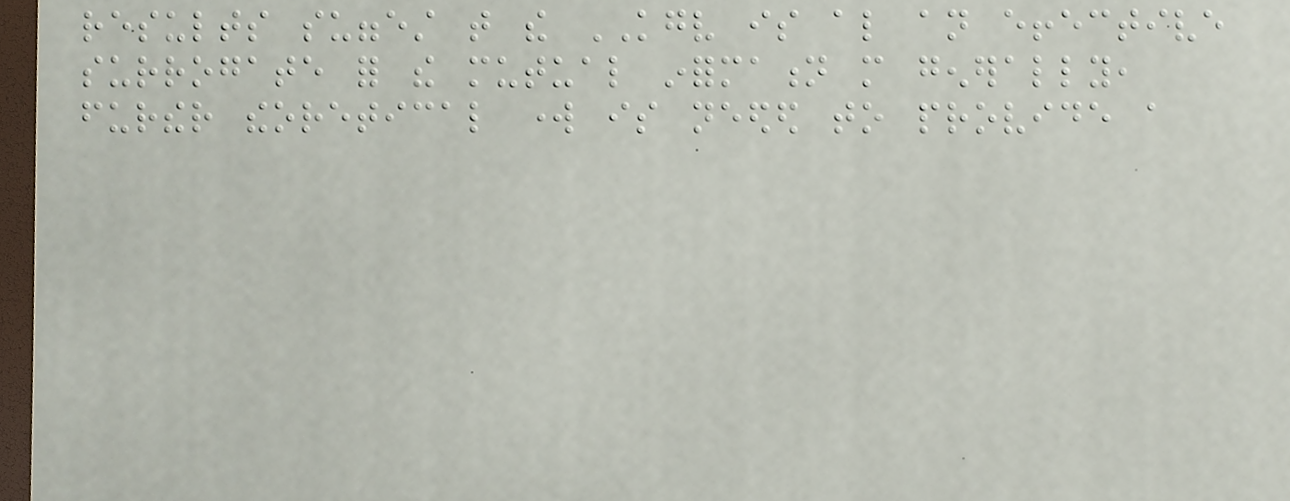results suggest that the KGV is also an effective
surrogate for the mutual information more generally,
further theoretical work is needed to provide a
